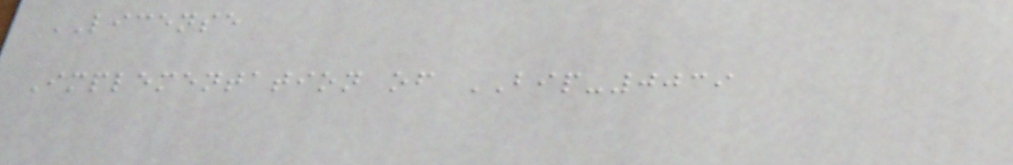LICENSE
Implementation of BIP-0039
